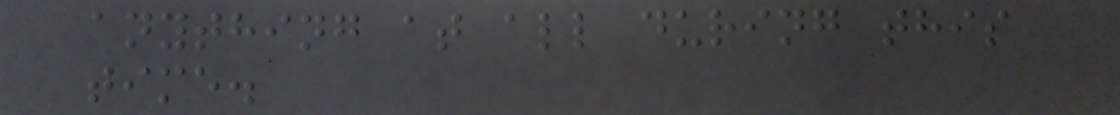anything at all during this
time.
